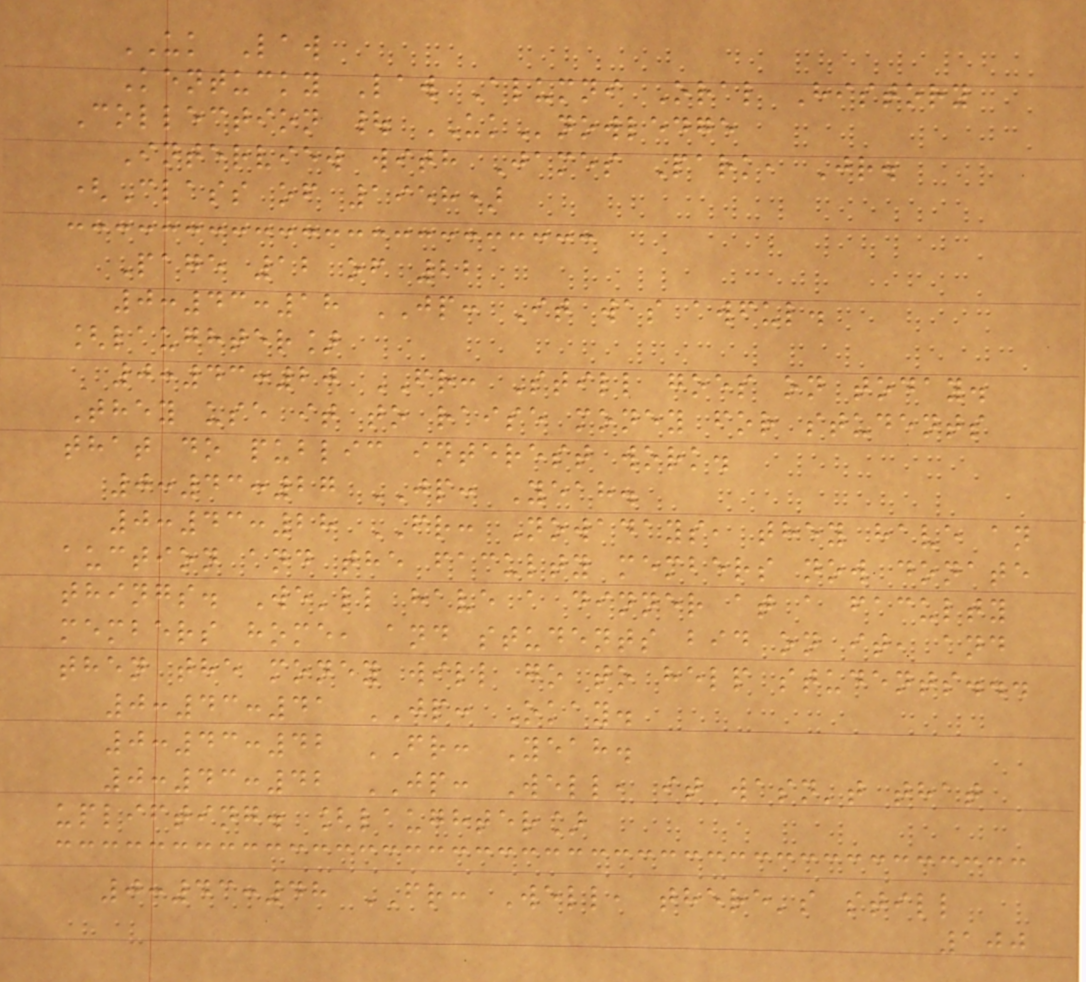UK Law
Kentucky Law Alumni Oral History
Collection | UKnowledge
Interview with James Park, Jr.
(Class of 1958)
Page 12 of 22
0:43:18 JP: It was awful.
[laughter]
0:43:20 FR: Still goes on today.
They use it to raise money for students
that do public interest work.
0:43:27 JP: Yeah.
0:43:28 FR: Nowadays, they have an
auction and the faculty members now donate
things. We'll have a dinner at a faculty
members home, and students bid on it, and
then the money will go to help students...
0:43:41 JP: Okay.
0:43:42 FR: Yeah.
0:43:42 JP: Well, it wasn't that
uplifting. [laughter]
0:43:48 FR: Well, there's still
100
